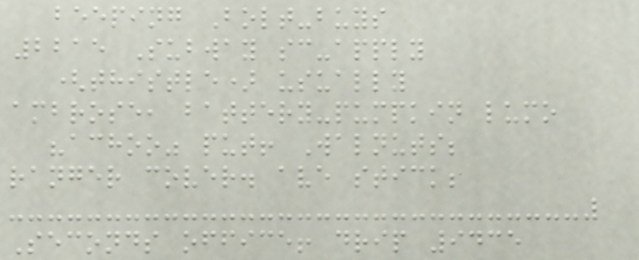beeping Bolt-buys
2215 Subway sc-apply
(thistle) usually
ambrose, battery-pumpkin lumo
"achoo" put! Walnuts;
ranger cover. ave stick;
Seconds office! drip 9435
